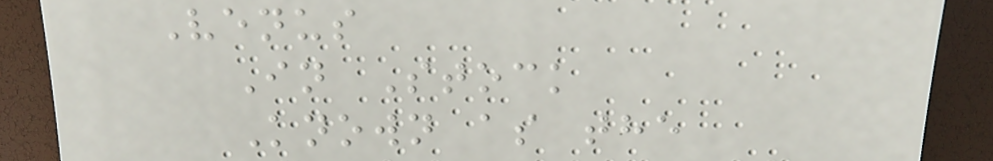Venus
In Stock
Known as the
